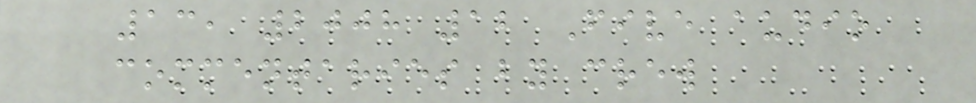13, 2008 12 Five audio
commentaries by crew
